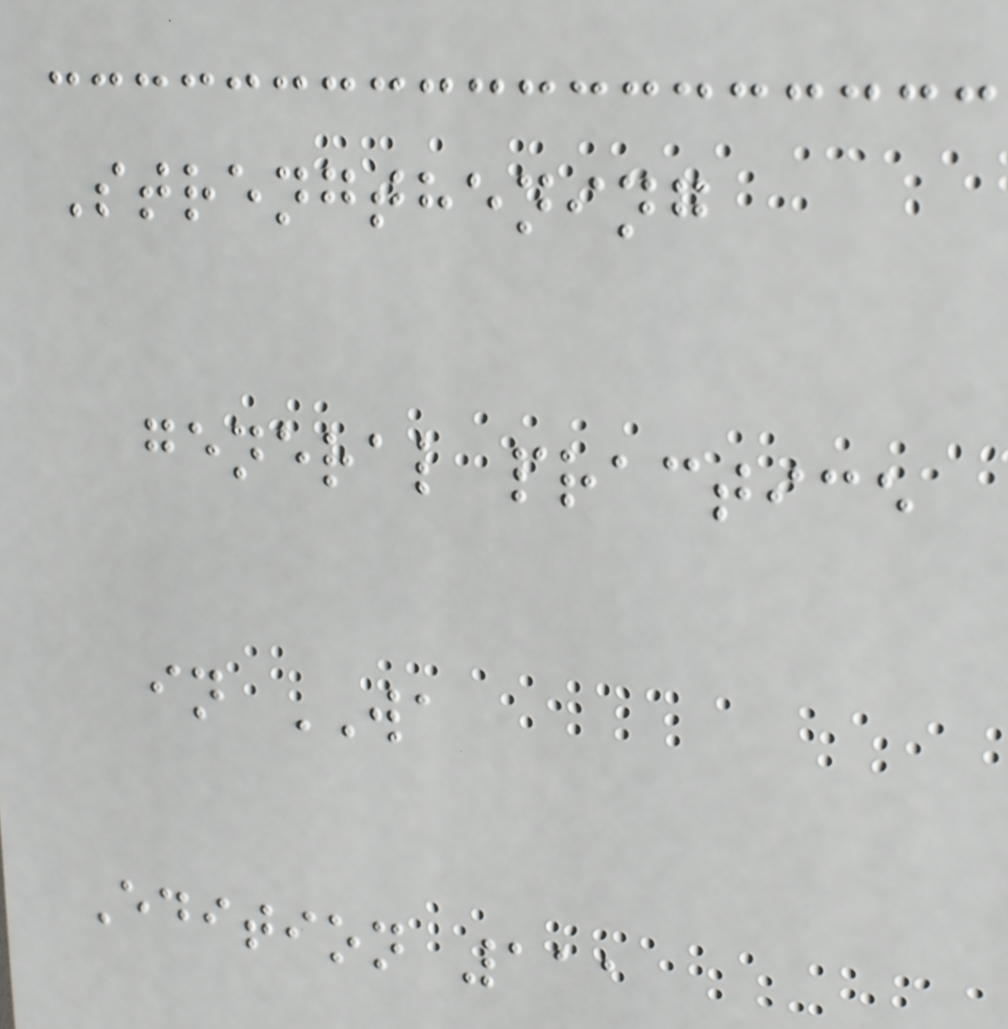Strengthening
general practice
in WA
Edition 111
